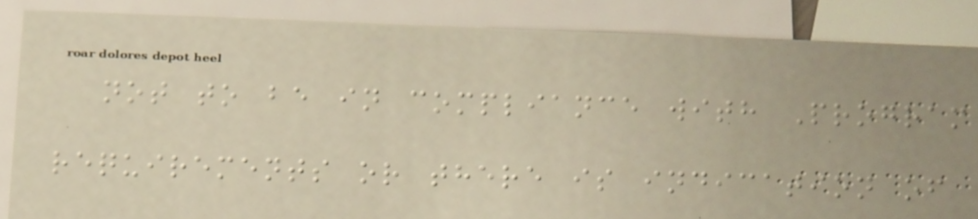not to be in compliance with Program
requirements or there is indication of
